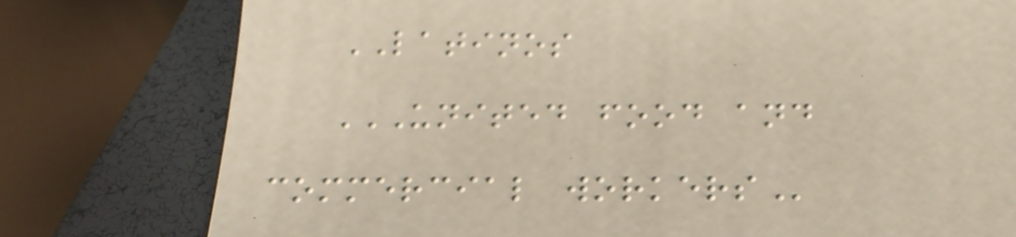LATINOS
UNITED FOOD AND
COMMERCIAL WORKERS
